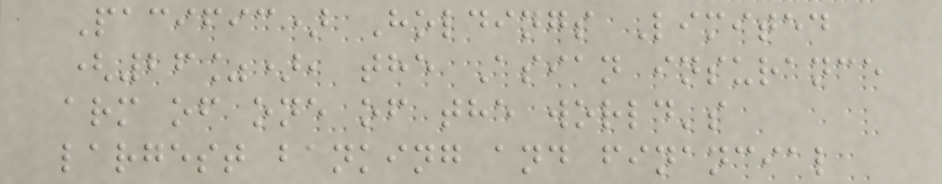Pacific) Holdings Limited
(26%), the Asian insurance
arm of one of the world's
largest banking and financial
